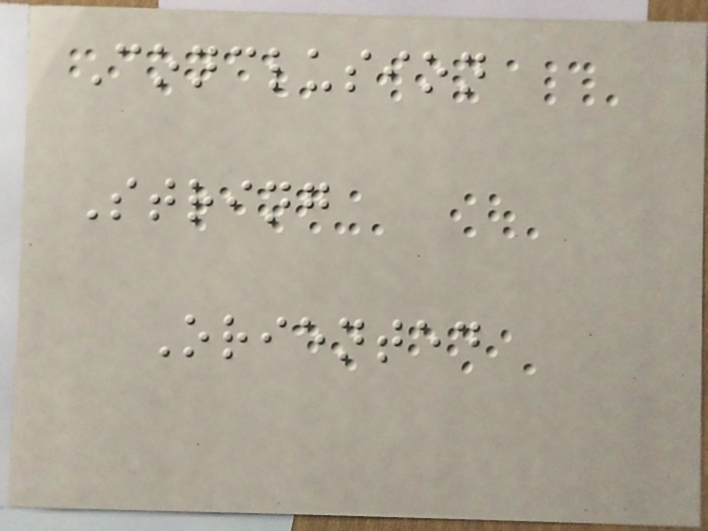Conclusion
String
Oriented
